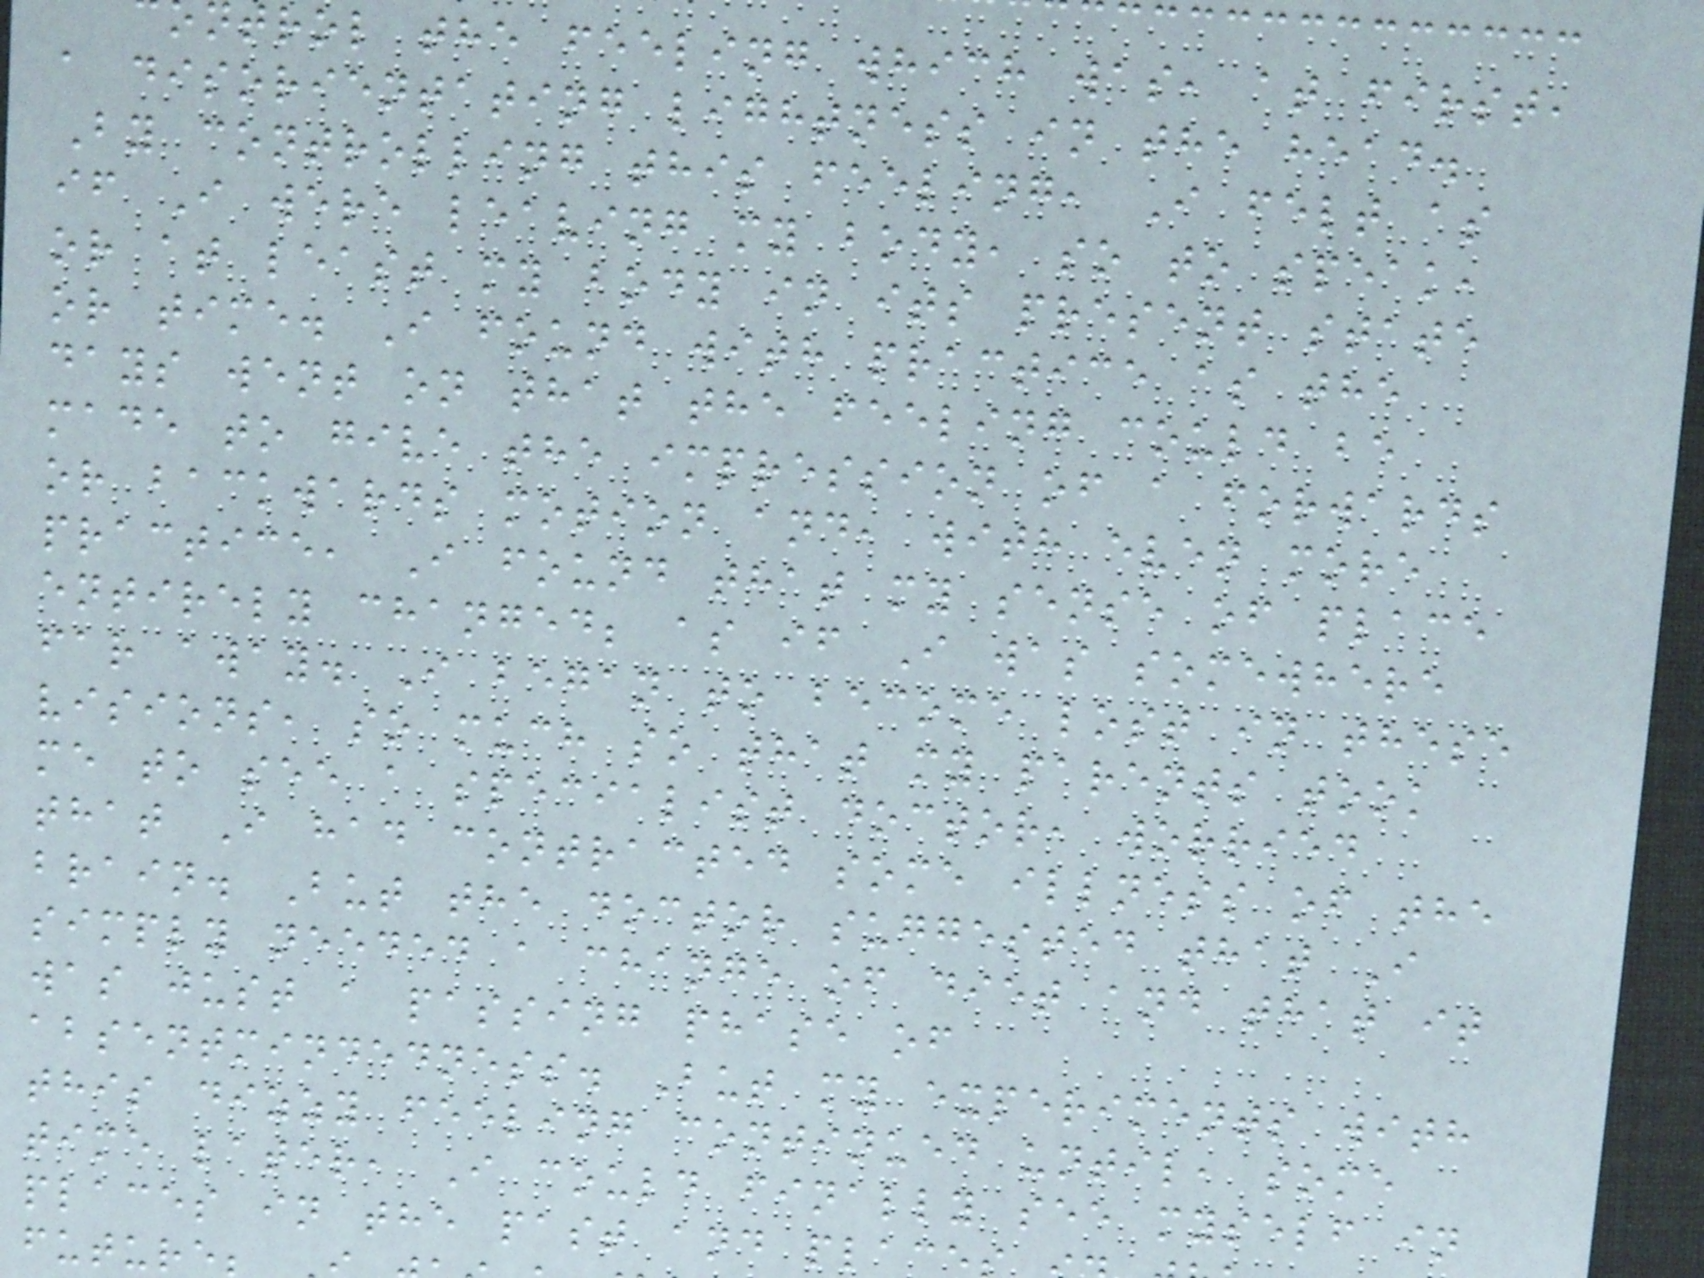ntrol the feeling which was, at first,
a disorientating lightness in the head.
By controlling this feeling, I felt as
if I were leaving my body, so to speak,
or at least my body in its present state
or time. I found with practice as the
days went on that the feeling could be
made to give the impression of a forwards
or backwards motion and, with even more
practice, I found that my sense of place
entirely changed; as if I was somewhere
far away. I began to become lost in these
visions, so much so that my parents took
me to see a specialist doctor, worried
that I had contracted some illness of the
brain. But the doctor suggested that I
simply needed a change of diet and that it
was just a passing phase of
absentmindedness. But my experiments with
this dizzy feeling continued until, some
time later, I could finally see myself in
places in the past and pla
